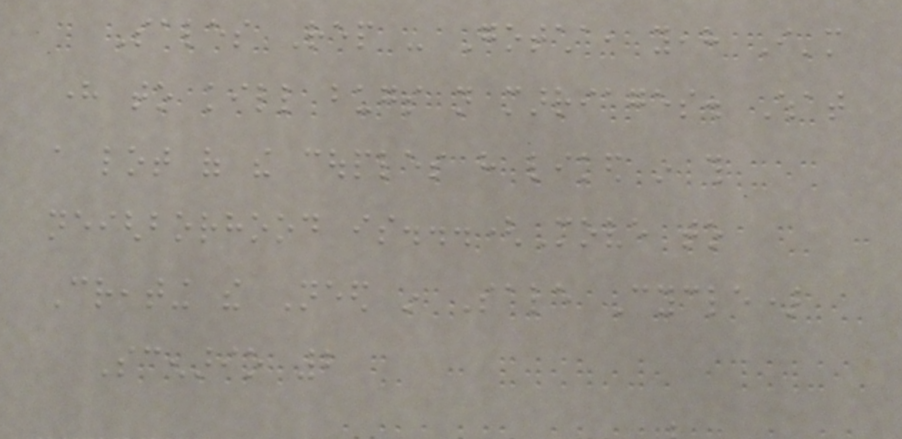Sales Rep - Gotcha, yeah I'm
here to kill bugs not marriages. What
a lot of the couples have liked in this
neighborhood is...(Move to
Creating the Need in Sale Cycle)
Scenario 2
